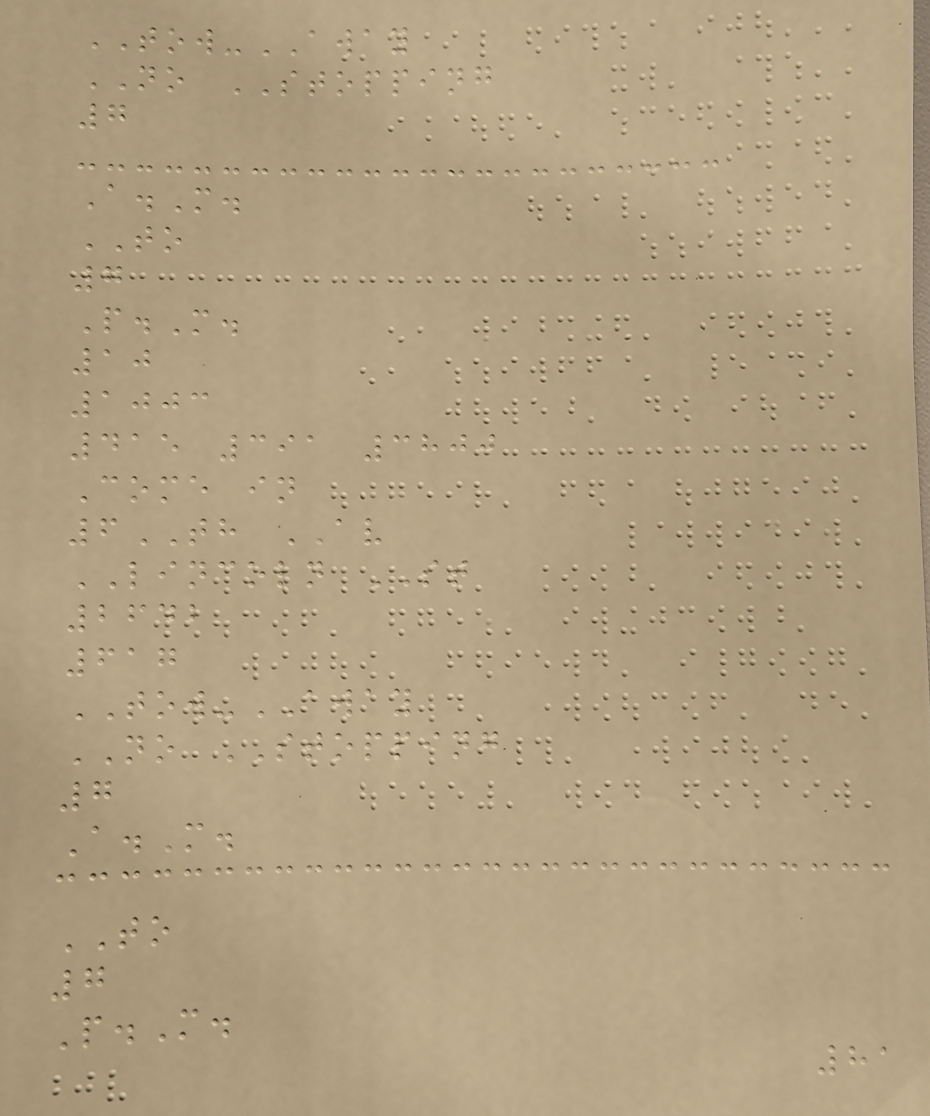TOW-AWAY
NO STOPPING
7
A.M.
TO
7
P.M.
10
1003
415 391 3800
Come in
6TH AV
LINCOLN ST
2642
617
TOW-AWAY
NO STOPPING
7
A.M.
TO
7
P.M.
81
